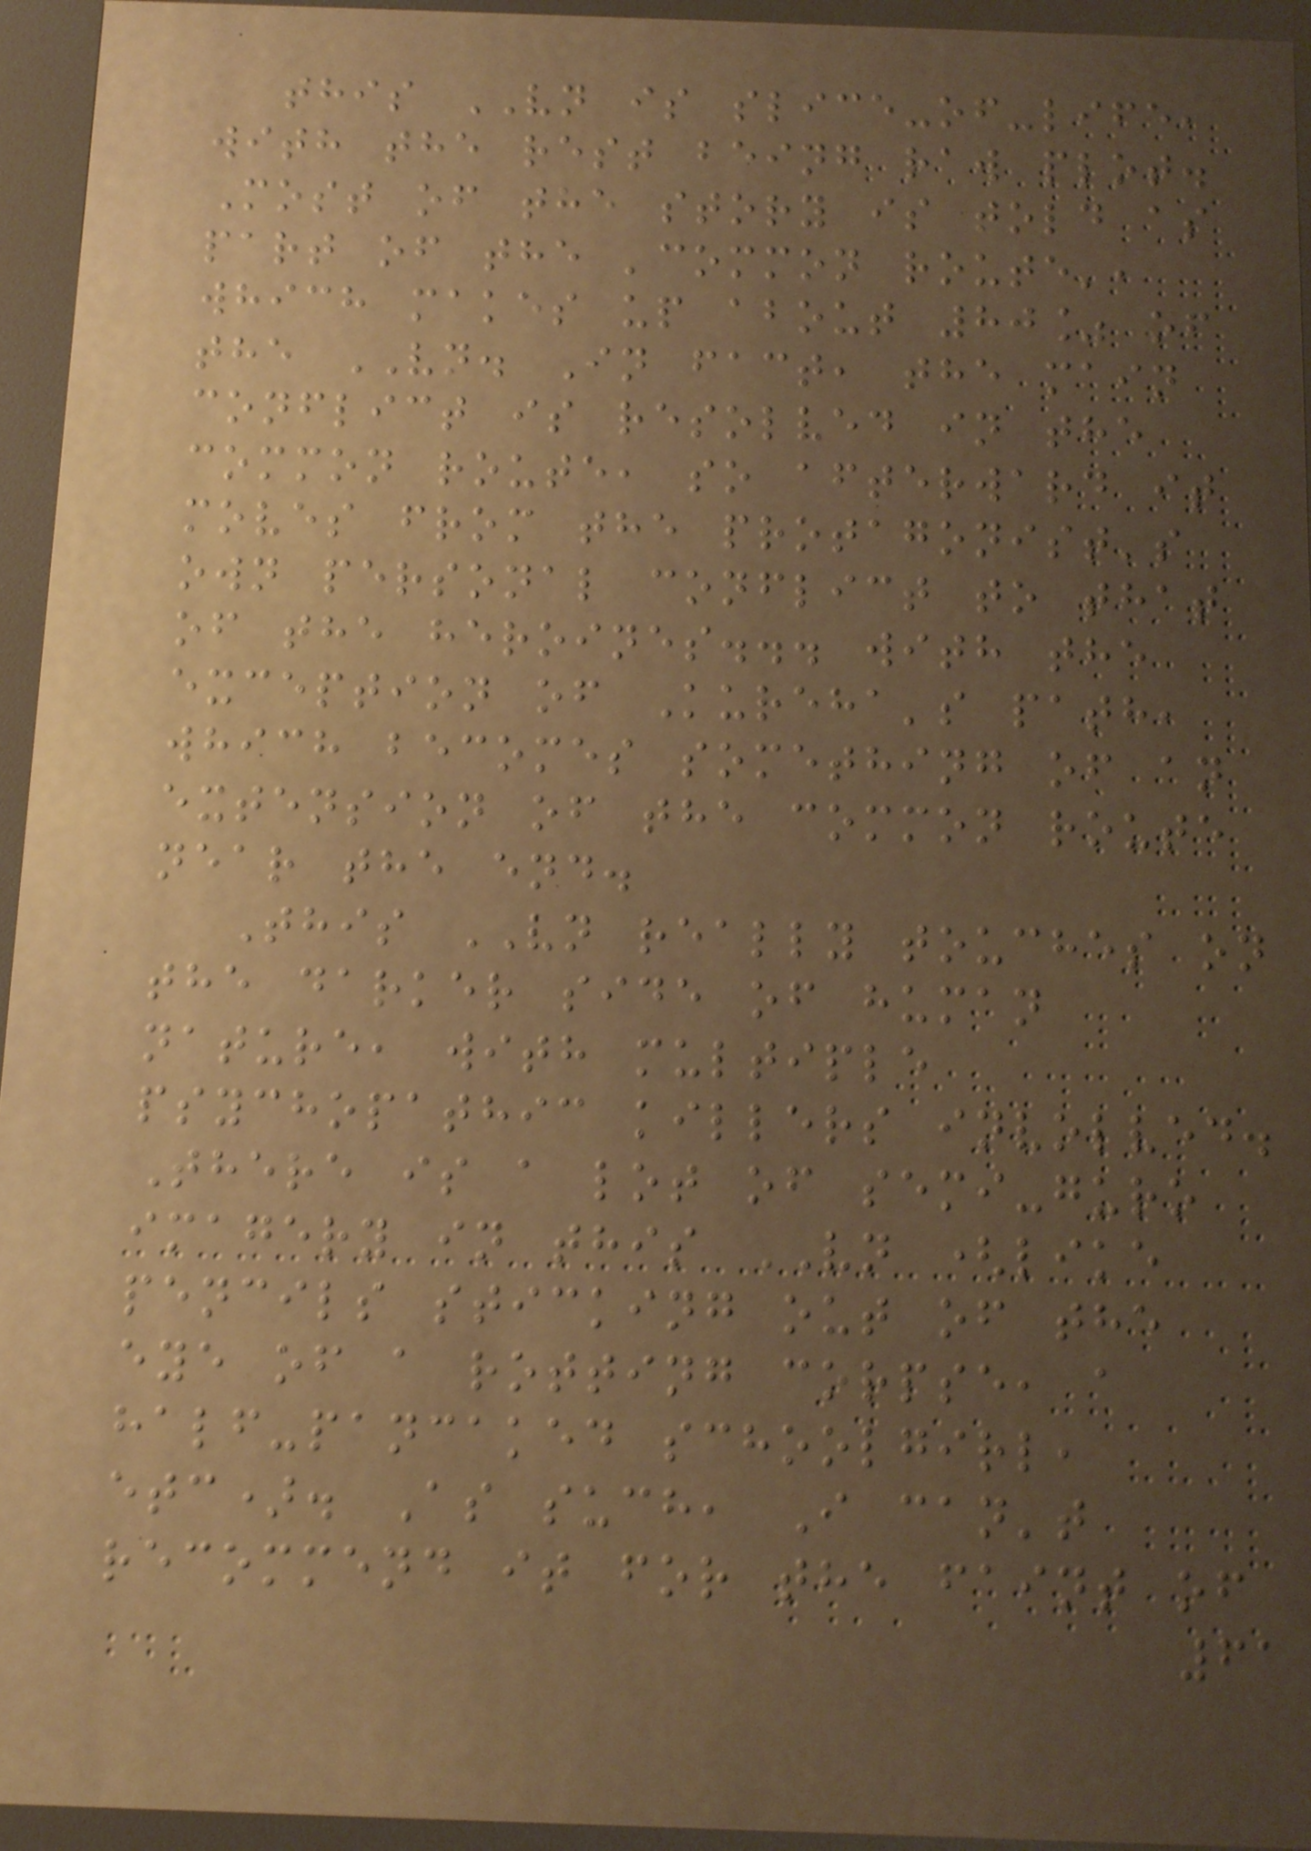this VN is slice-of-life,
with the rest being raw plot.
Most of the story is told as
part of the 'common route',
which makes up about 80% of
the VN. In fact, the main
conflict is resolved in the
common route, so afterward it
moves from the protagonist's
own personal conflict to that
of the heroines... with the
exception of Kureha's path,
which becomes something of an
extension of the common route
near the end.
This VN really touches on
the darker side of human
nature, with multiple
psychopathic killers involved.
There is a lot of semi-guro
imagery in this VN (like
pencils sticking out of the
eye of a rotting corpse, a
half-pancaked schoolgirl,
etc). As such, I can't
recommend it for the faint of
61
